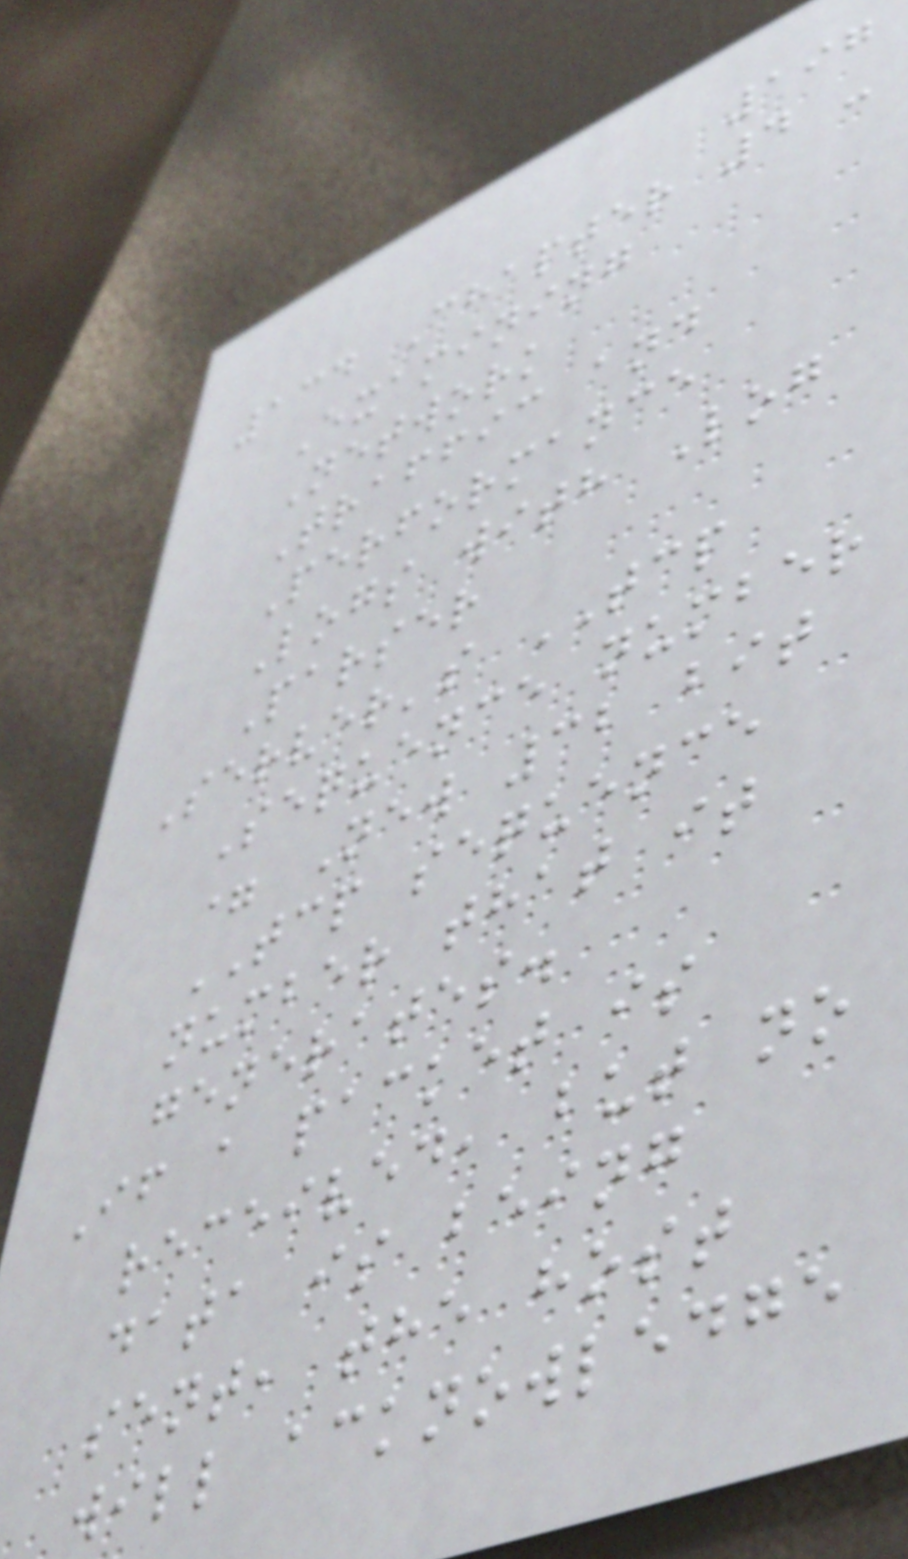197
134 Chapter 4 -
Examining
Network
Traffic and
Performance
Logs with Log
Parser
Server's TCP
Sequence number
= New 32 bit
TCP sequence
number that it
generates.
If a packet is
received, but no
data is being
sent, the host
will acknowledge
